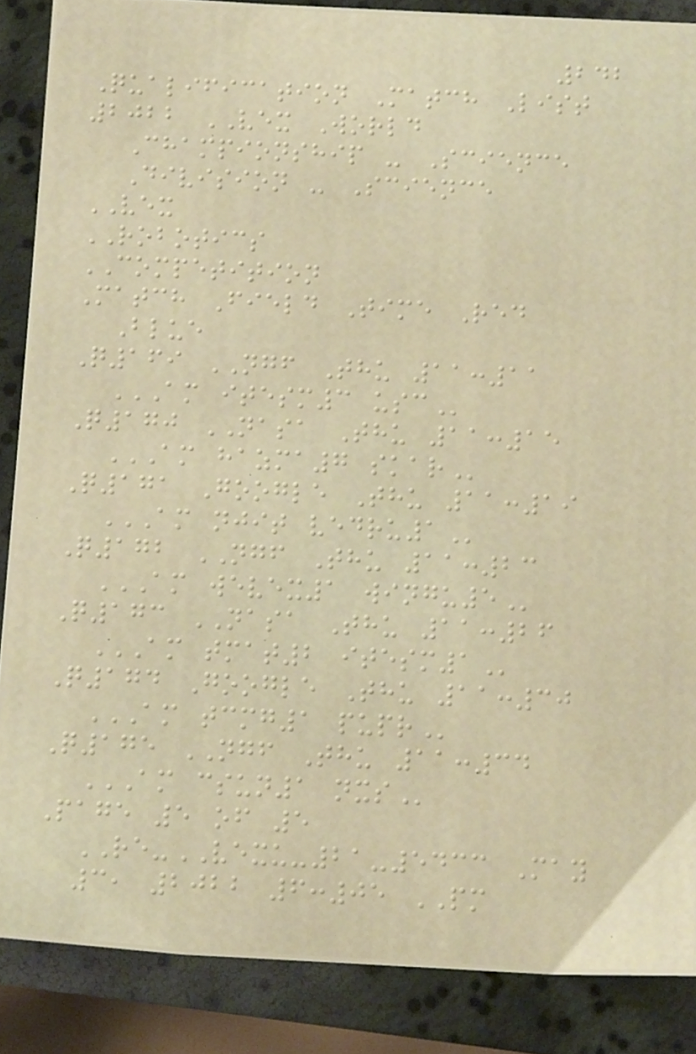242
Qualification Match List
2022 VEX World
Championship - Science
Division - Science
VEX
ROBOTICS
COMPETITION
Match Field Time Red
Blue
Q169 NGF Thu 11:11
AM ITESM3 USC
Q170 NASA Thu 11:15
AM HAZMA7 SKAR
Q171 Google Thu 11:19
AM NJIT VEDRU1
Q172 NGF Thu 11:23
AM WEVEX1 WINGU5
Q173 NASA Thu 11:26
AM TMAT2 ITESM1
Q174 Google Thu 11:30
AM TCMG1 PUPR
Q175 NGF Thu 11:34
AM CSUN1 NXS
Page 5 of 5
RE-VEXU-21-5433 May
3, 2022 6:05 PM
